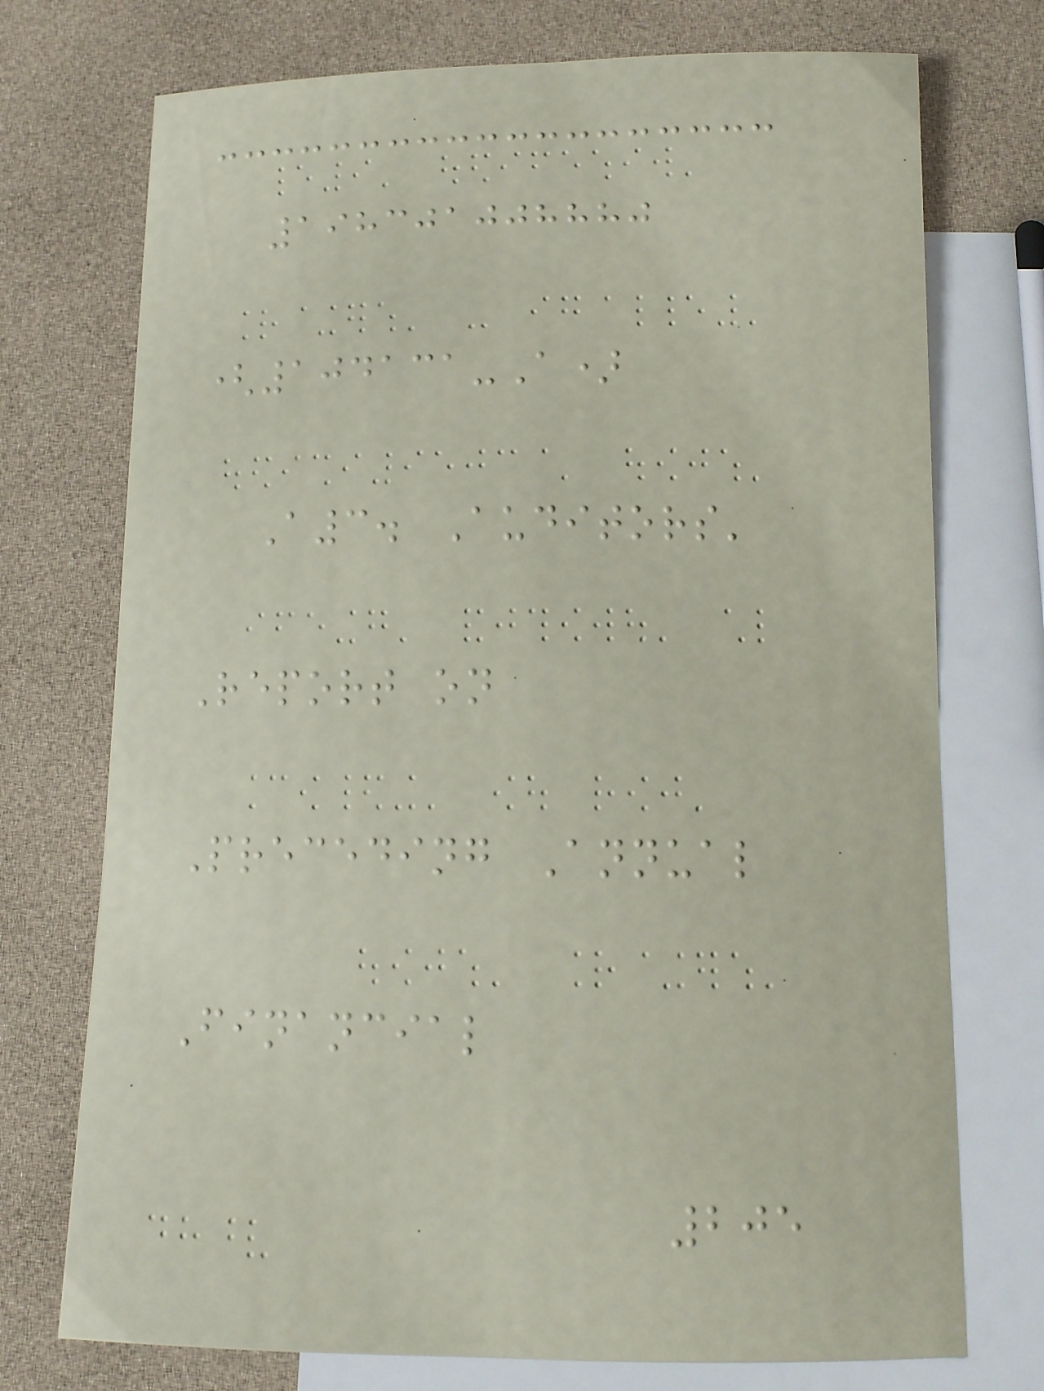198301008880
(104131-A)
A3. Auditors'
Report on
Preceding Annual
Financial
205
